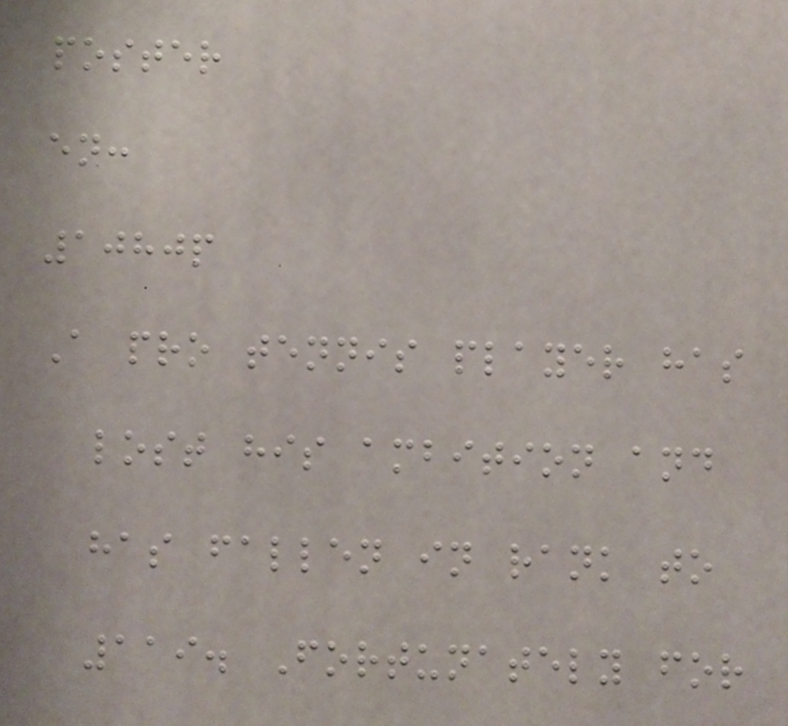poster
en:
1080p
A pro tennis player has
lost his ambition and
has fallen in rank to
119. Fortunately for
